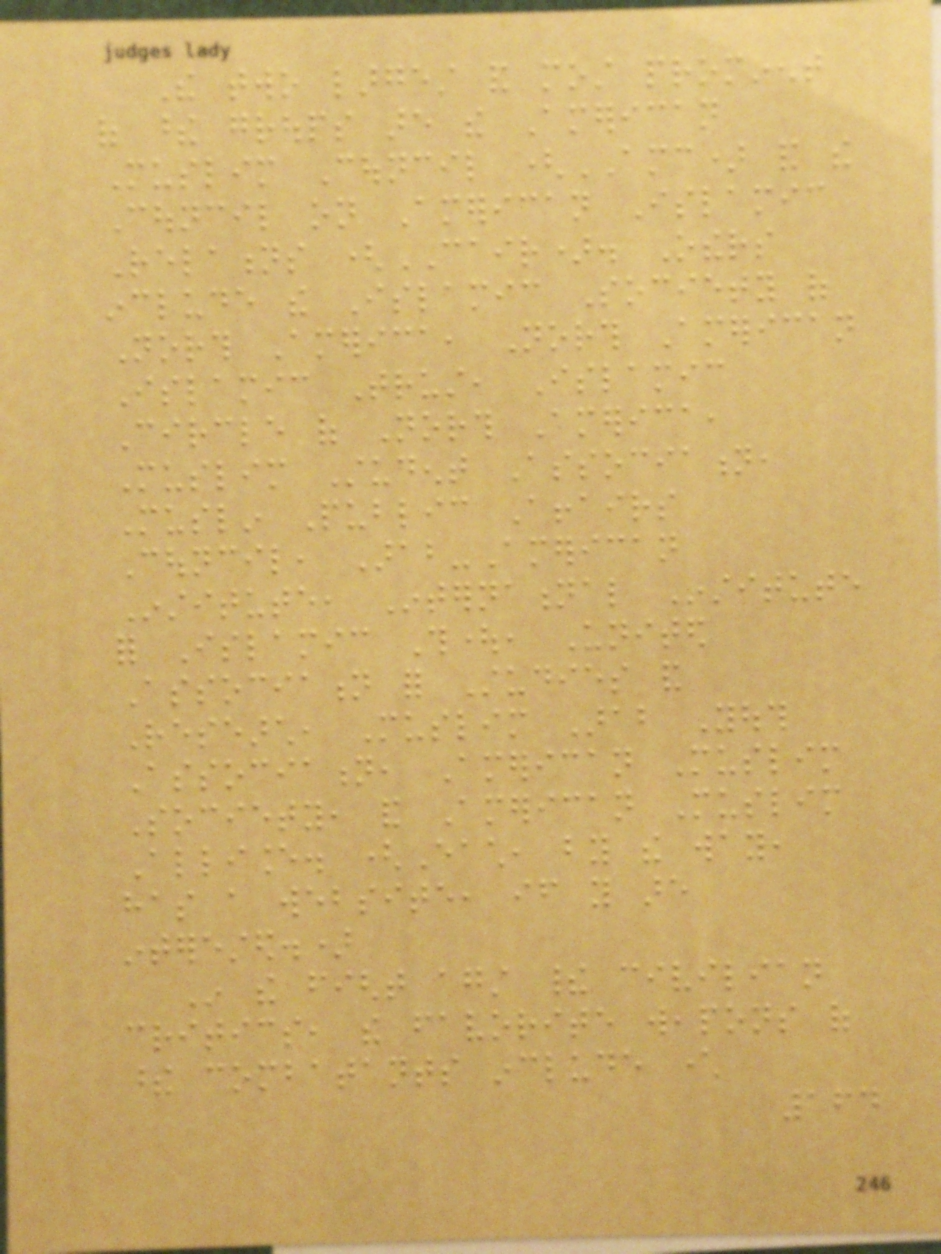The two largest and most prominent
of these groups are the American
Muslim Council (AMC) and the
Council on American Islamic
Relations (CAIR). Others
include the Islamic Society of
North America, North American
Islamic Trust, Islamic
Circle of North America,
Muslim Student Association,
Muslin Public Affairs
Council, Arab-American
Institute, International Institute
for Islamic Thought, United
Association for Studies and
Research, Muslim Arab Youth
Association, American Muslim
Society, and American Muslim
Alliance. (Each, by the way,
has a website, if you are
interested.)
In the fight against their civilian
critics, the favorite weapons of
these combatants include character
164
